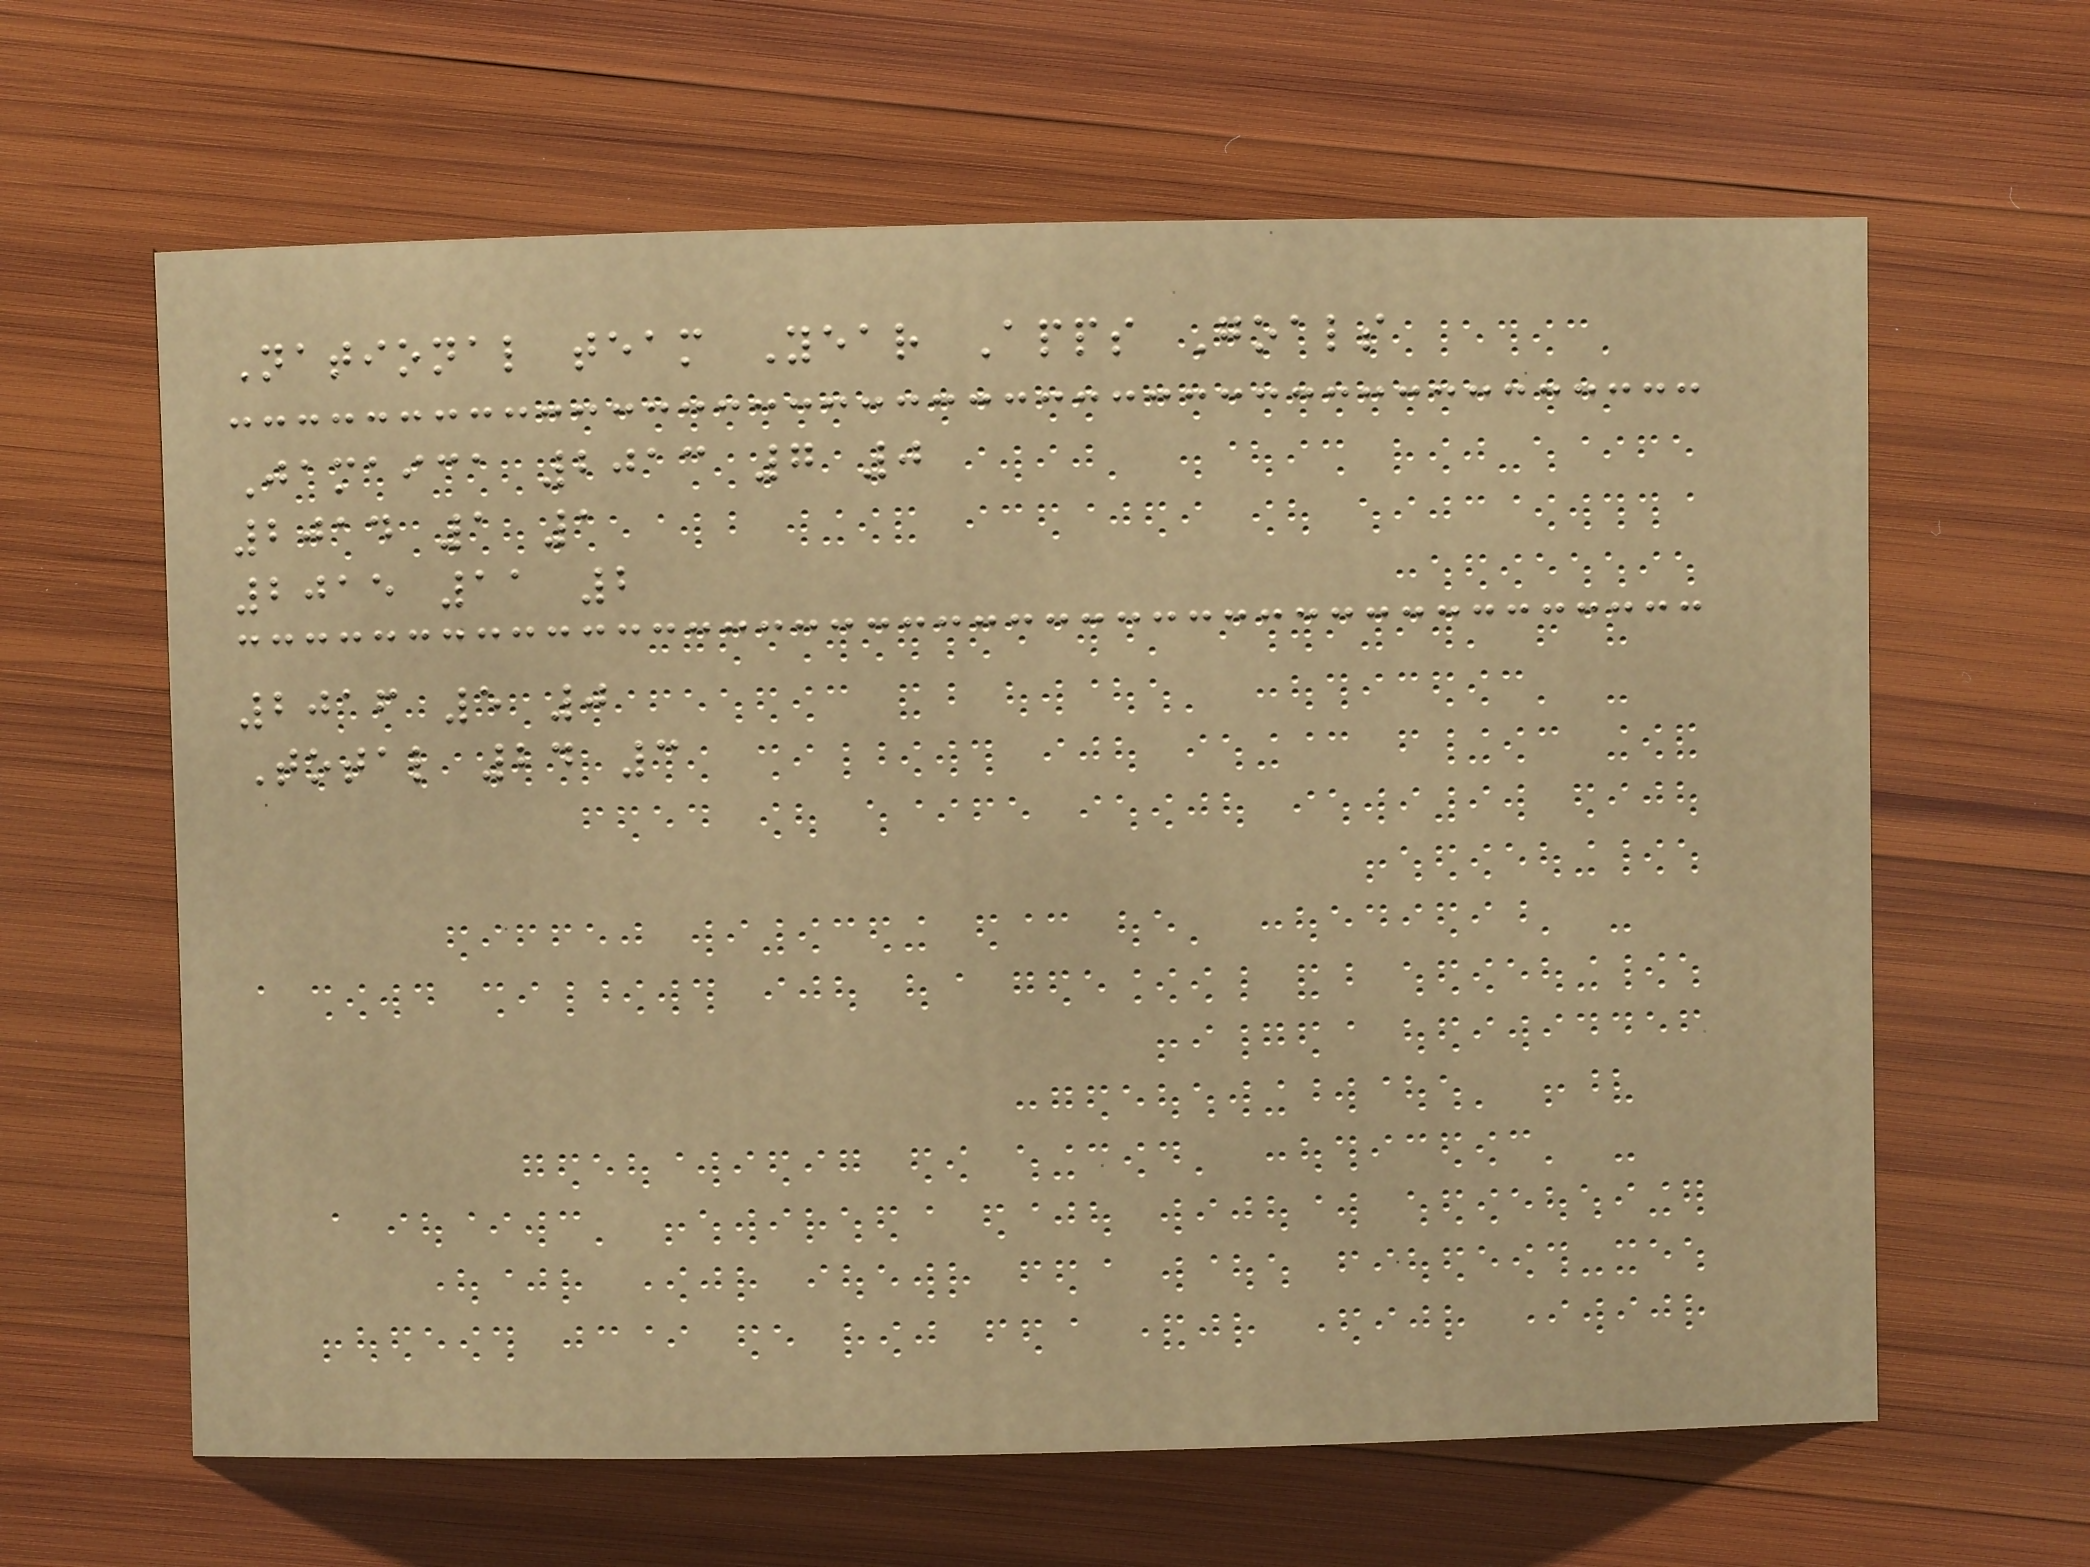National team Year Apps Goals
Jamaica 2013 7 0
2014 1 1
2015 11 2
2016 5 0
Total 24 3
